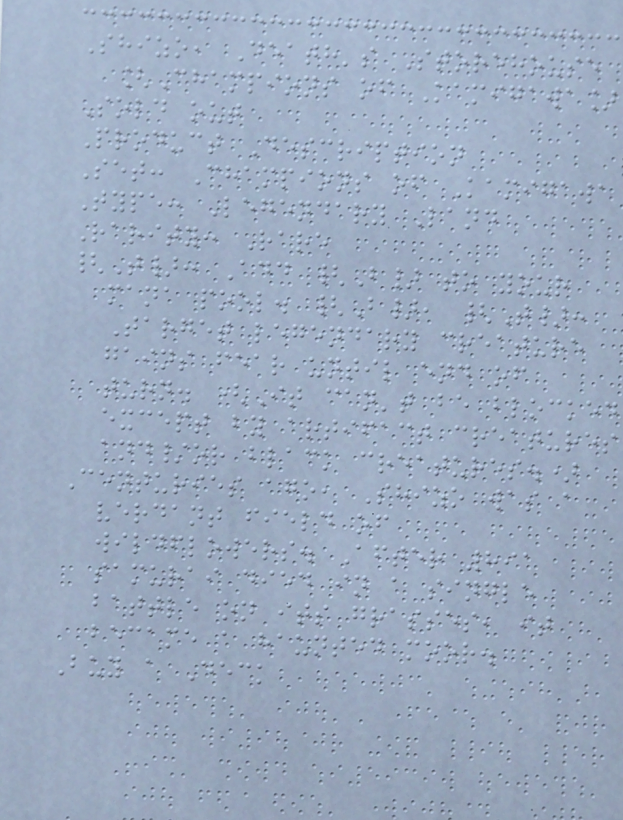Shizo, Death's Storehouse
[Champions of Kamigawa]
Sold out
Product Description
Set: Champions of Kamigawa
Type: Legendary Land
Rarity: Rare
{T}: Add {B} to your
mana pool. {B}, {T}:
Target legendary creature
gains fear until end of
turn. (It can't be blocked
except by artifact creatures
and/or black creatures.)
Centuries ago, Shizo was a
verdant field of
wildflowers. After 891
samurai died in a single
battle on its grasses, it
became a haunted moor.
Buy a Deck
